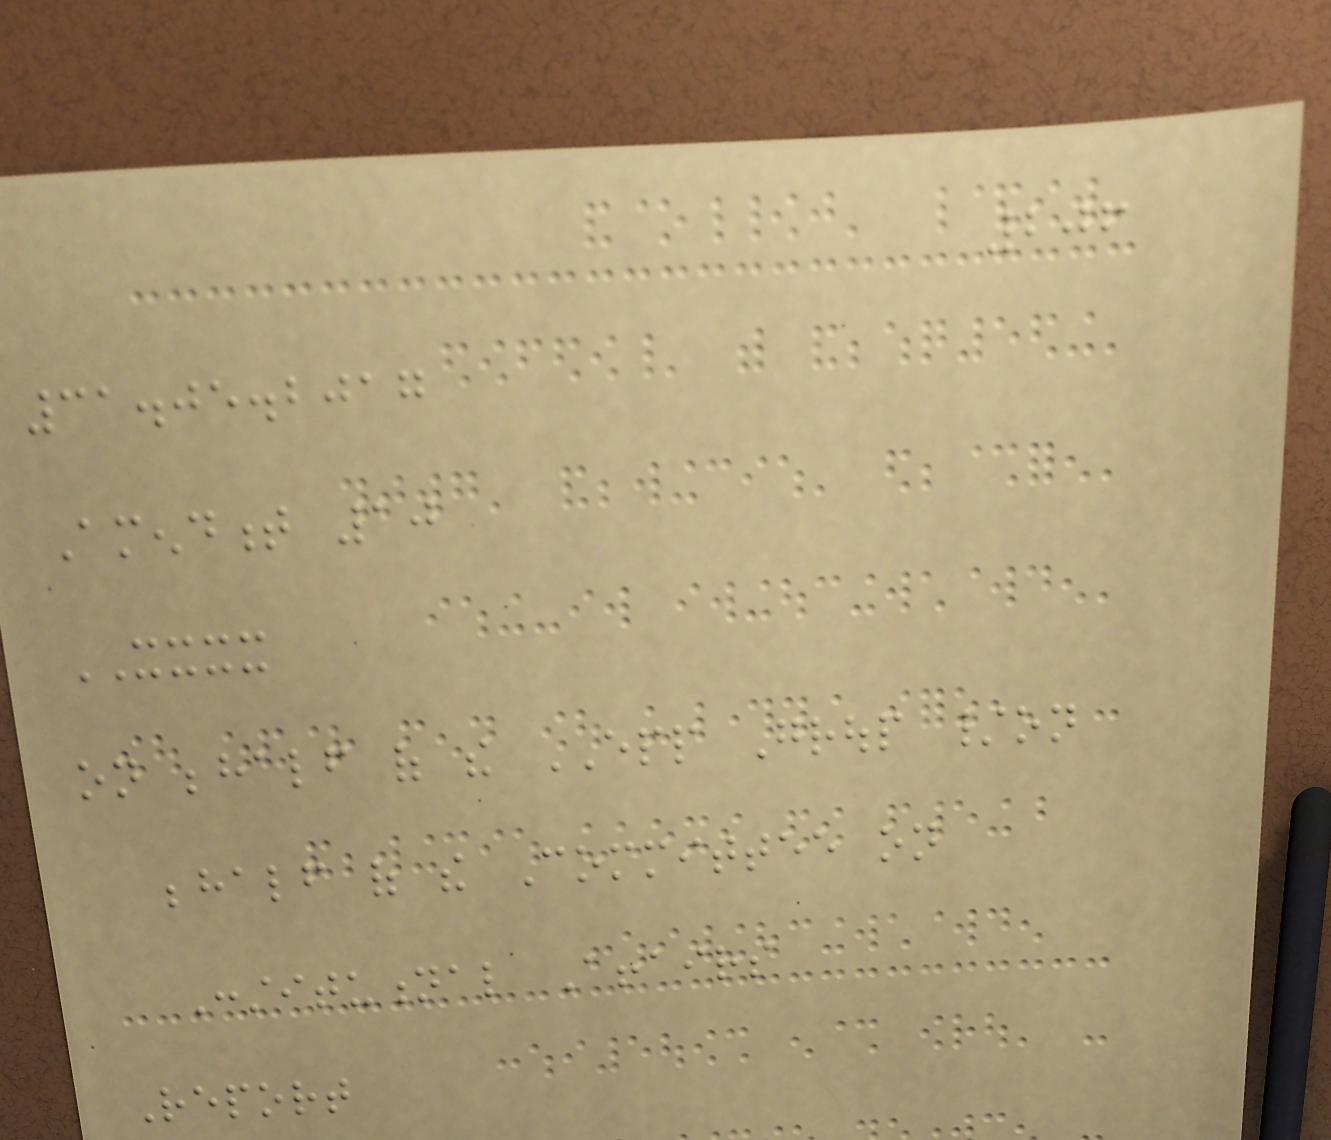206
31.05.2017
Amendment 10
XXXX
on behalf of the EPP Group /on
behalf of the Committee on
Constitutional Affairs
Report
